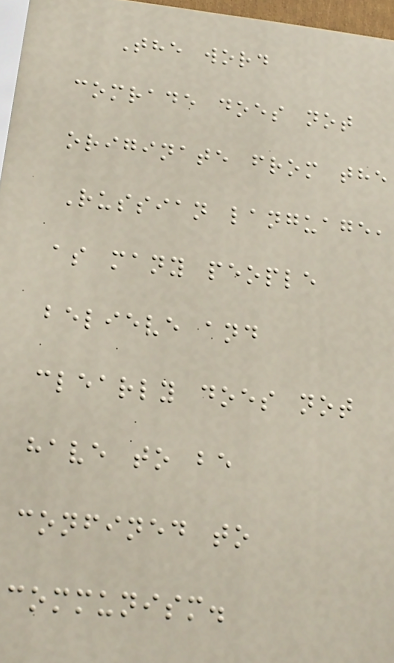The word
comrade does not
originate from the
Russian language,
as many people
believe and
clearly does not
have to be
confined to
communism.
